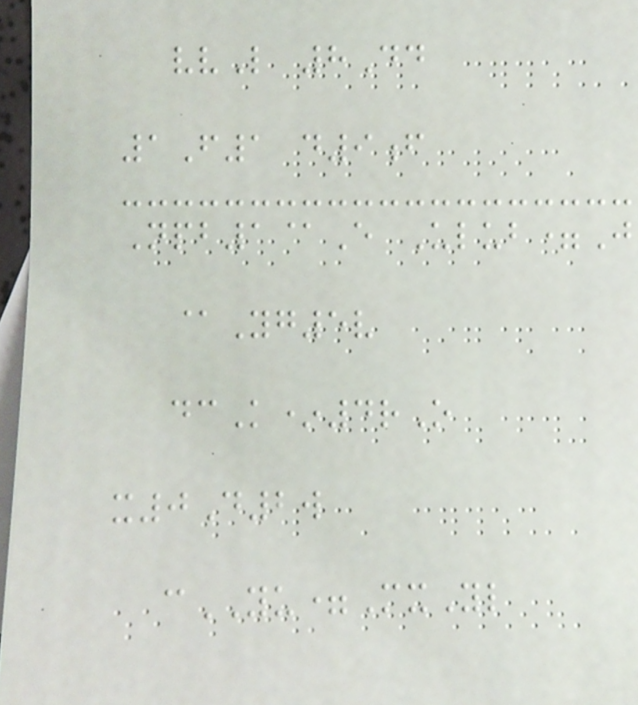vvL 8Dd
1F1 d9f
Npb1@E Ulub=J
@Yg5v
dcK*4rO
x0D2w
cYU=MxYl
